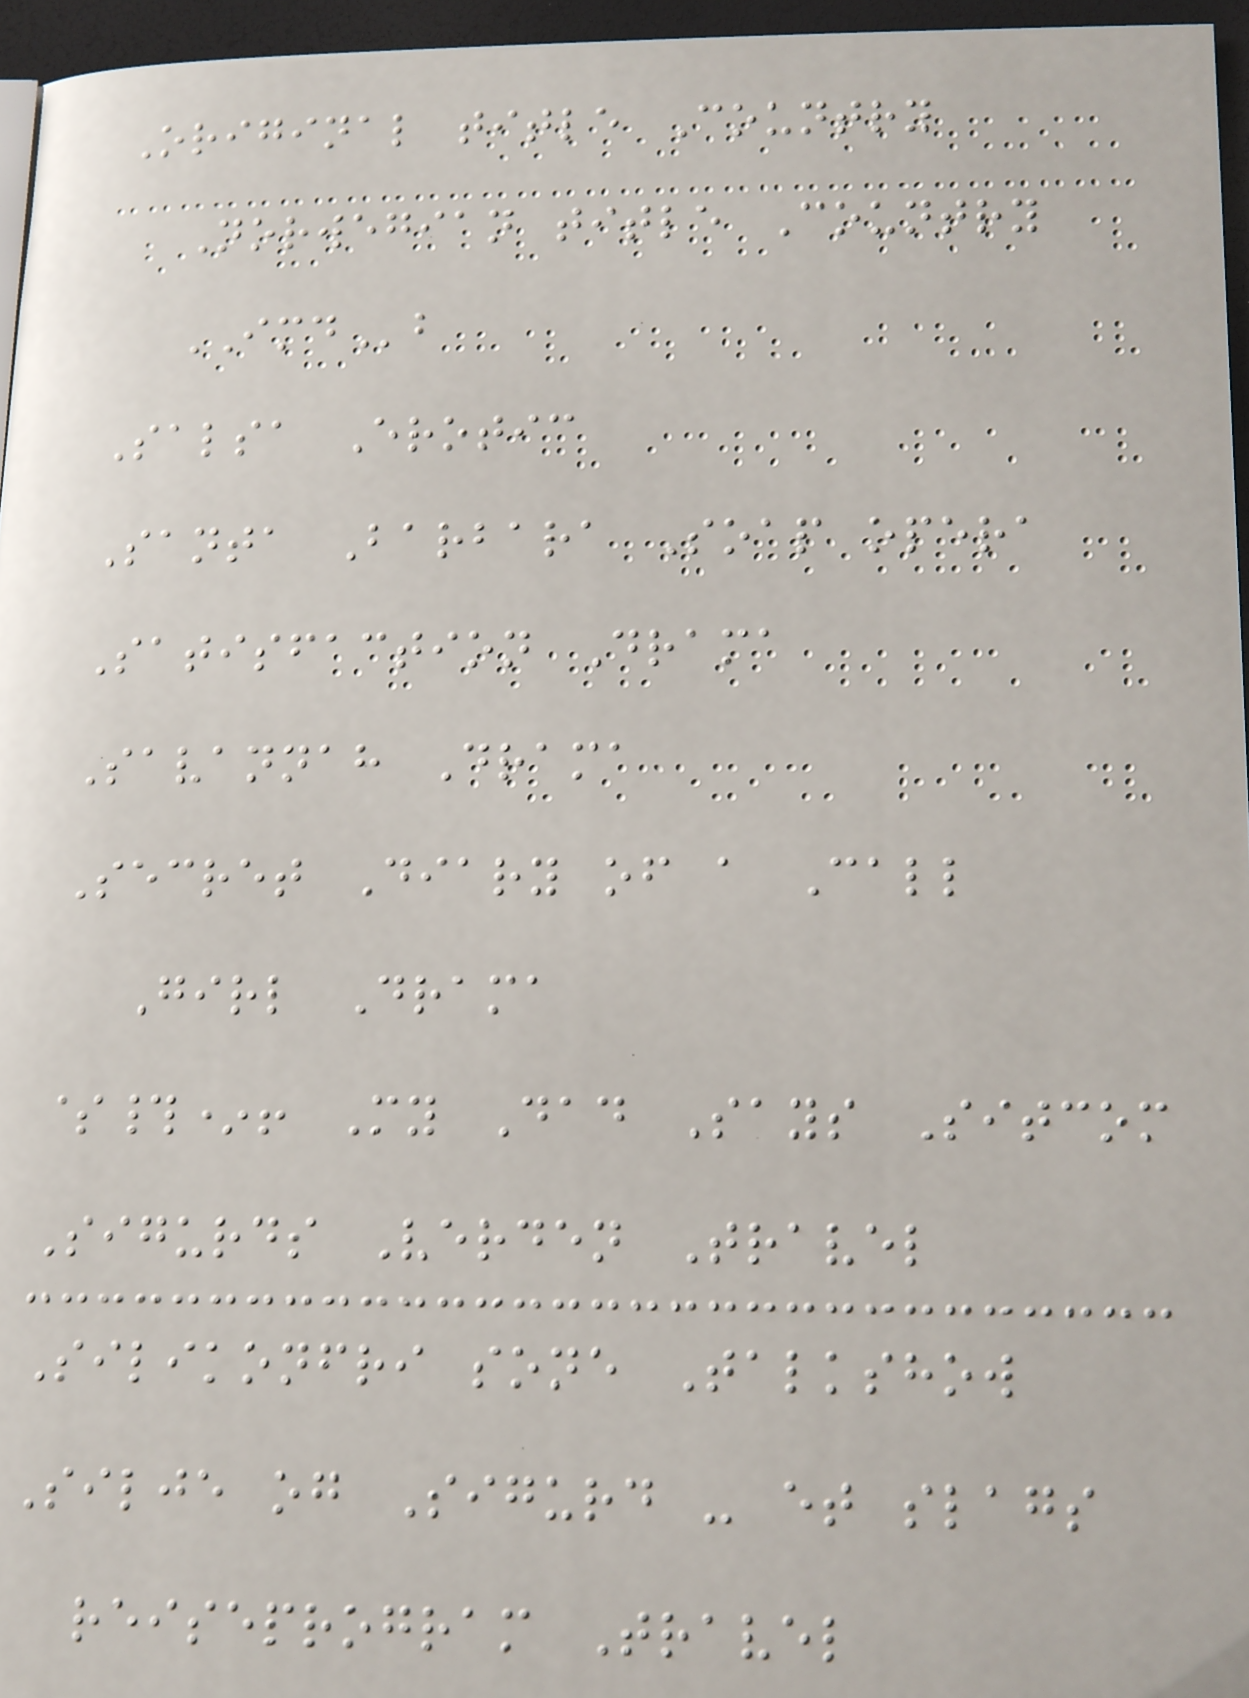Original title Country
Norwegian title Country
IMDb
Salsa Erotic
Santa Barbara Soap opera
Satisfaction Drama
Savannah Drama
Secret Diary of a Call
Girl Drama
$#*! My Dad Says Sitcom
Sigurds Verden Travel
Silikonfri sone Talkshow
Silje og Sigurd - et slags
reiseprogram Travel
